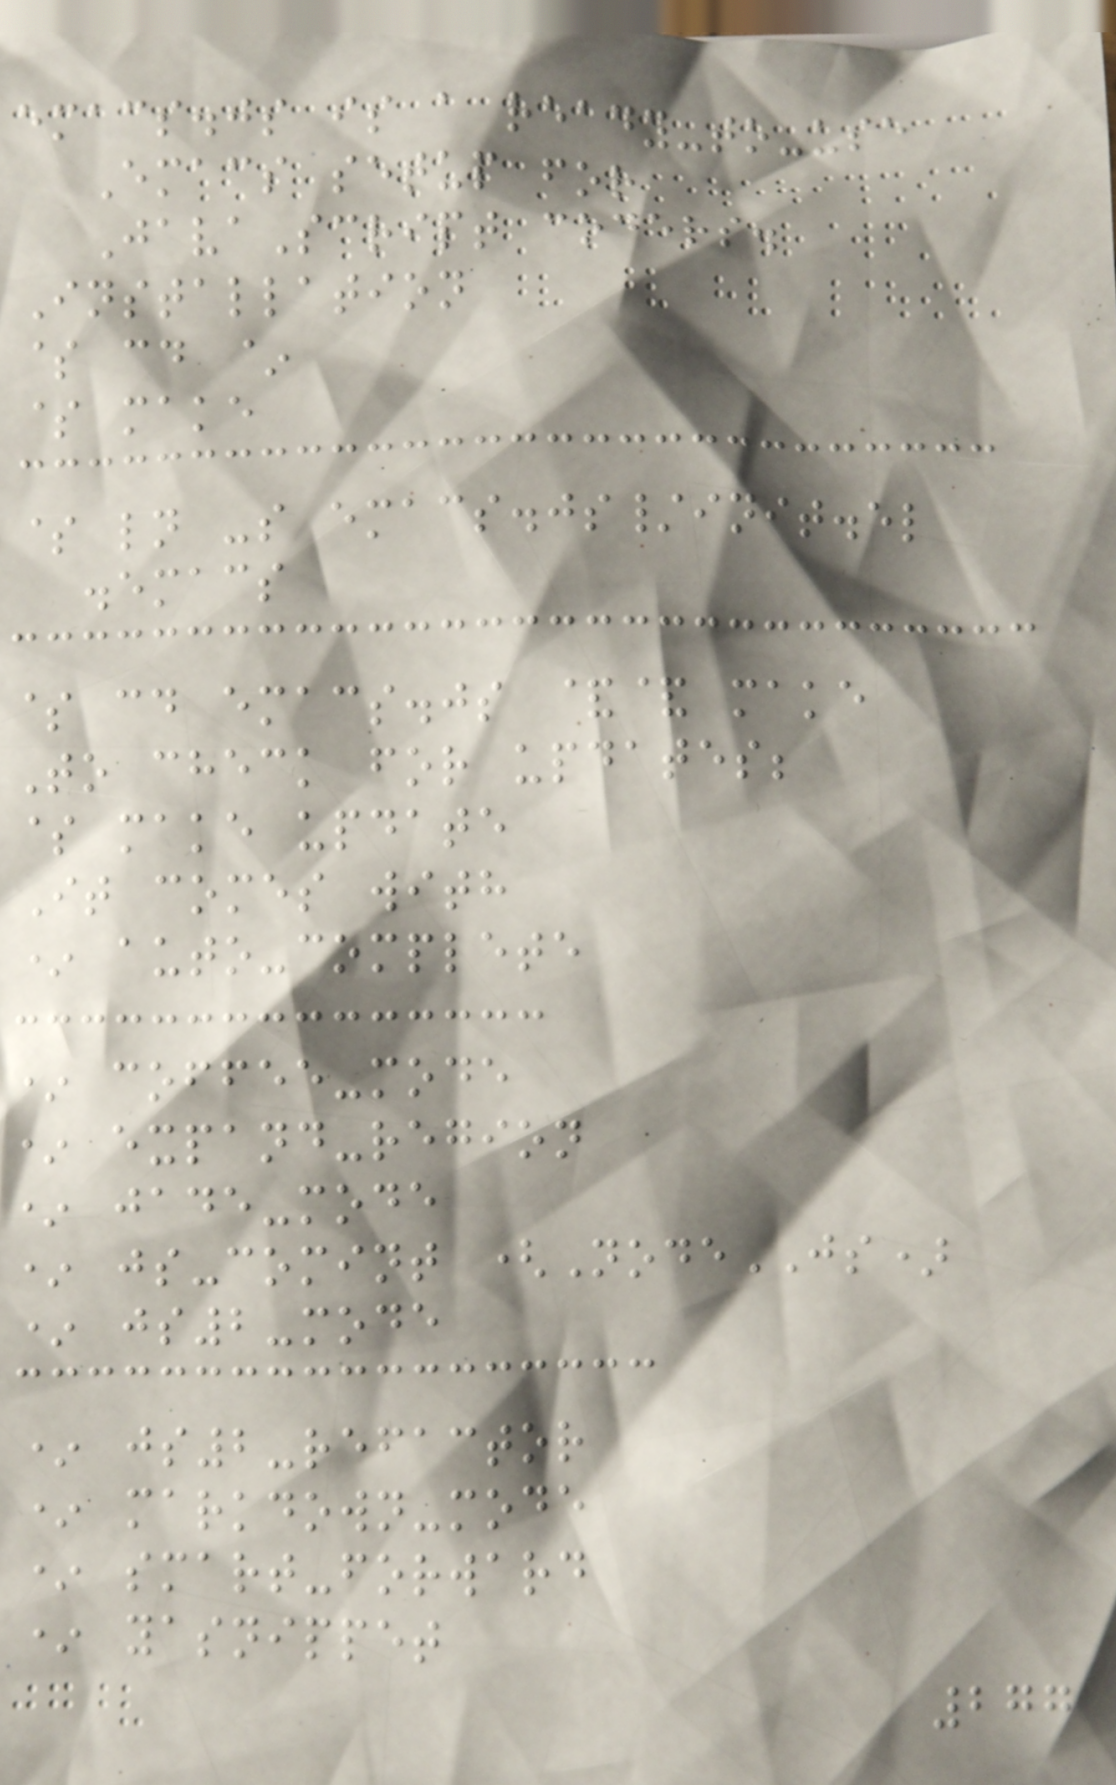emacs.js is a ready-to-use
Emacs setup for
JavaScript coders.
Installation
$ cd ~
$ make
$ ln -s emacs.js/init.el
.emacs
$ cd emacs.js && make
To check for updates;
$ make update
It comes with
* auto-complete
* coffee-mode
* expand-region
* jade-mode
* js-comint (NodeJS)
* js2-mode
* js2-refactor
* markdown-mode
* smart-forward
* yasnippet
277
